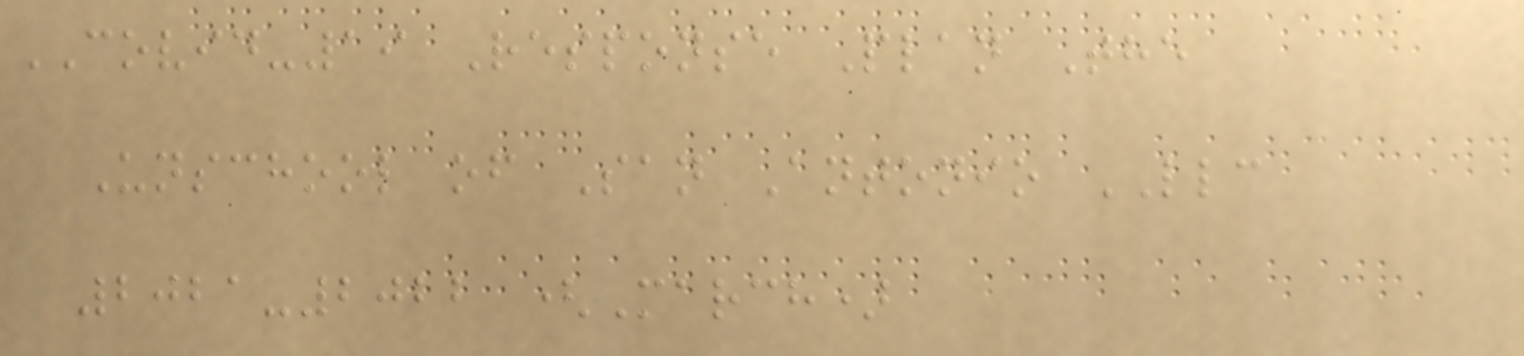COVID-19 Response Plan The
Unschool of San Antonio LLC
2021-2022 (March)
